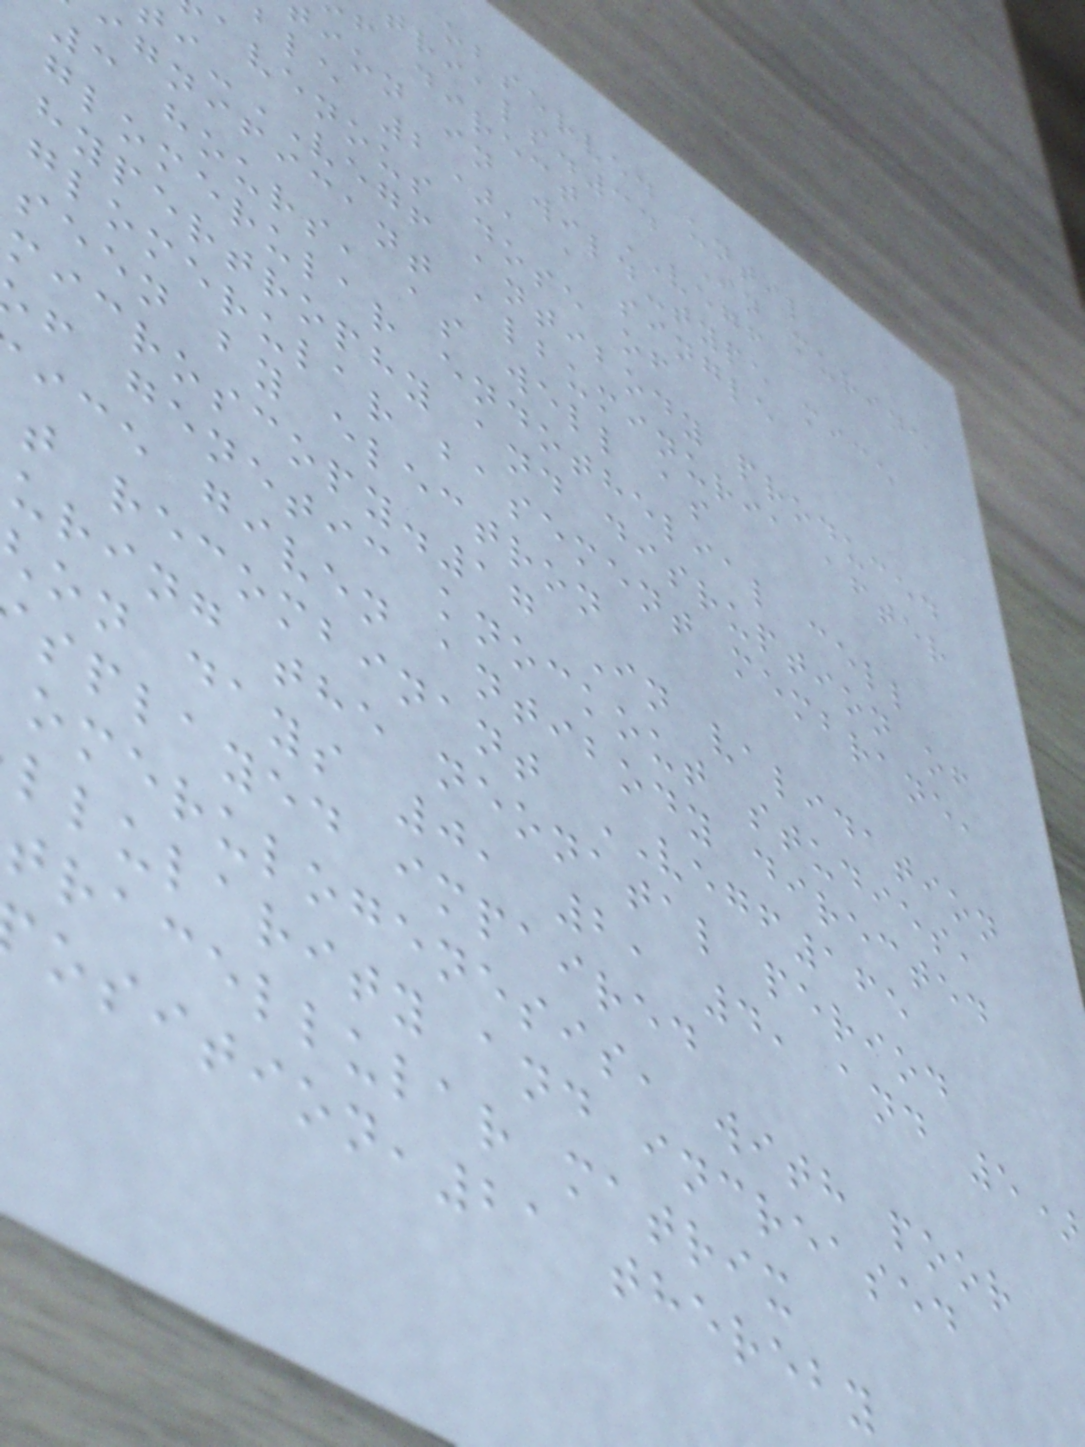observed until
trials.34 In murine
f direct VEGF
ion in wild-type mice
ble 2), a single
avenous dose of
i-VEGF antibody produced
ignificant albuminuria after
3 hours, as well as
glomerular endothelial cell
hypertrophy and disruption of
glomerular basement membrane,
seen by electron
microscopy.17 In validation
f genetic knockout studies,
ice given antibody directed
t recombinant VEGF165
uring the neonatal period
on days 0, 2, 4, and 5)
splayed impaired
omerulogenesis, with poor
llularity and increased
tracellular matrix
osition,21 thereby
